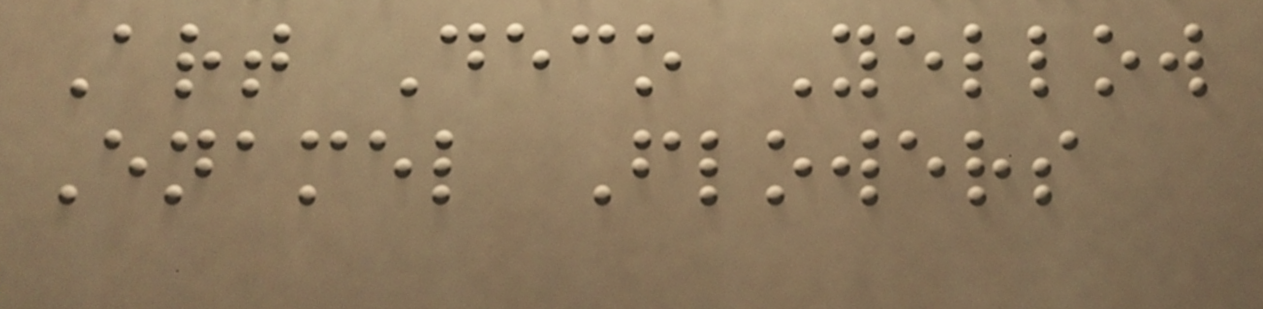Art Deco Yellow
Enamel Flowers
